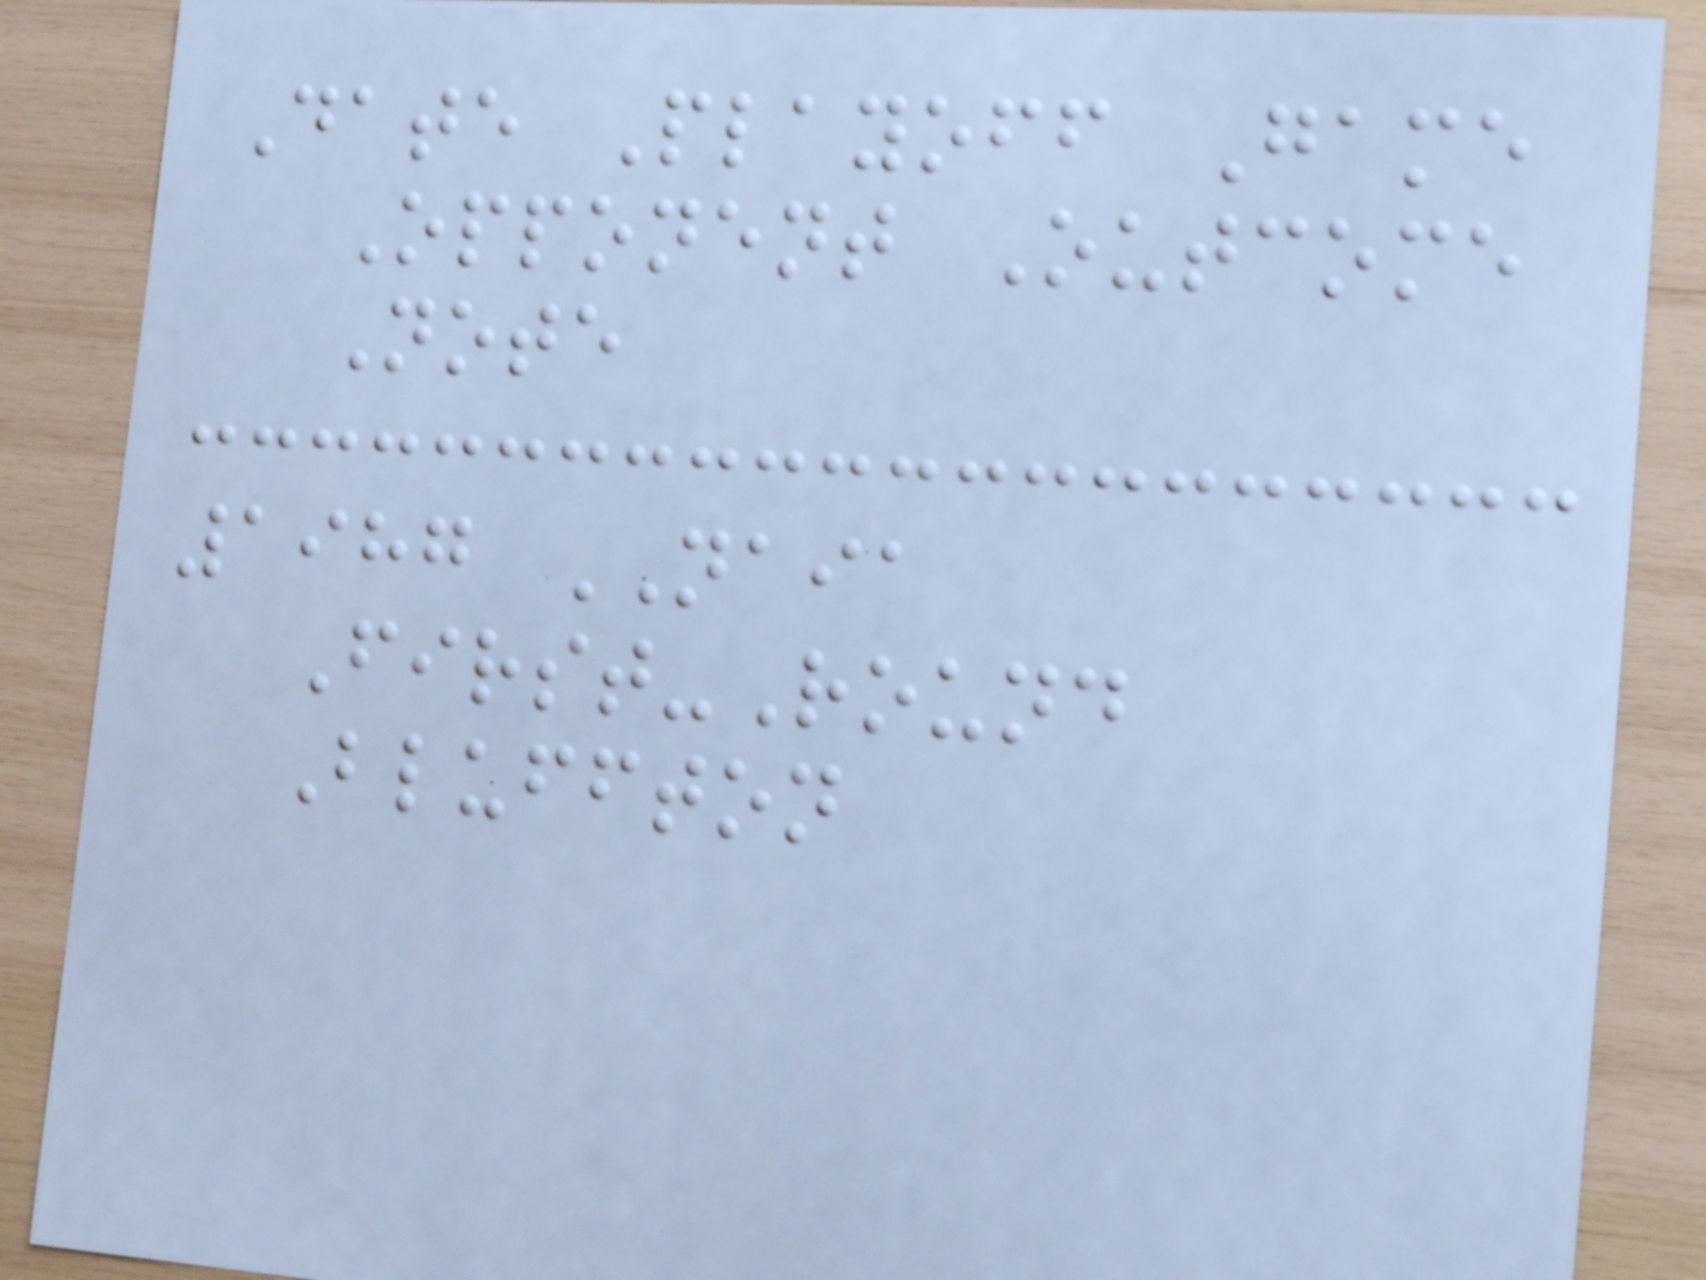Date Playoff Game
Opponent Outcome
Note
1987 NAIA
First-Round
Bluffton
